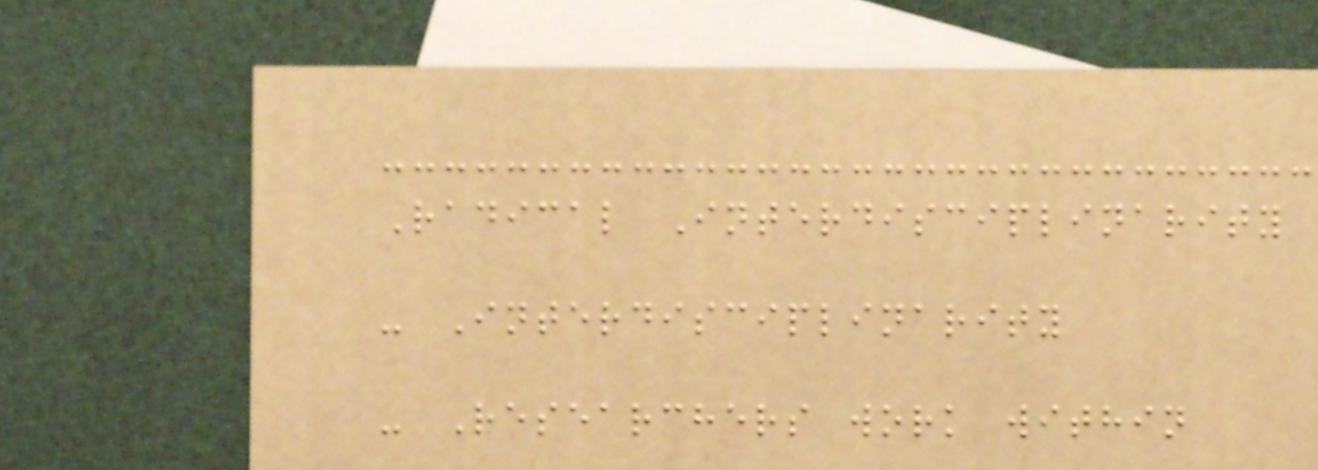Radical Interdisciplinarity
- Interdisciplinarity
- Researchers work within
